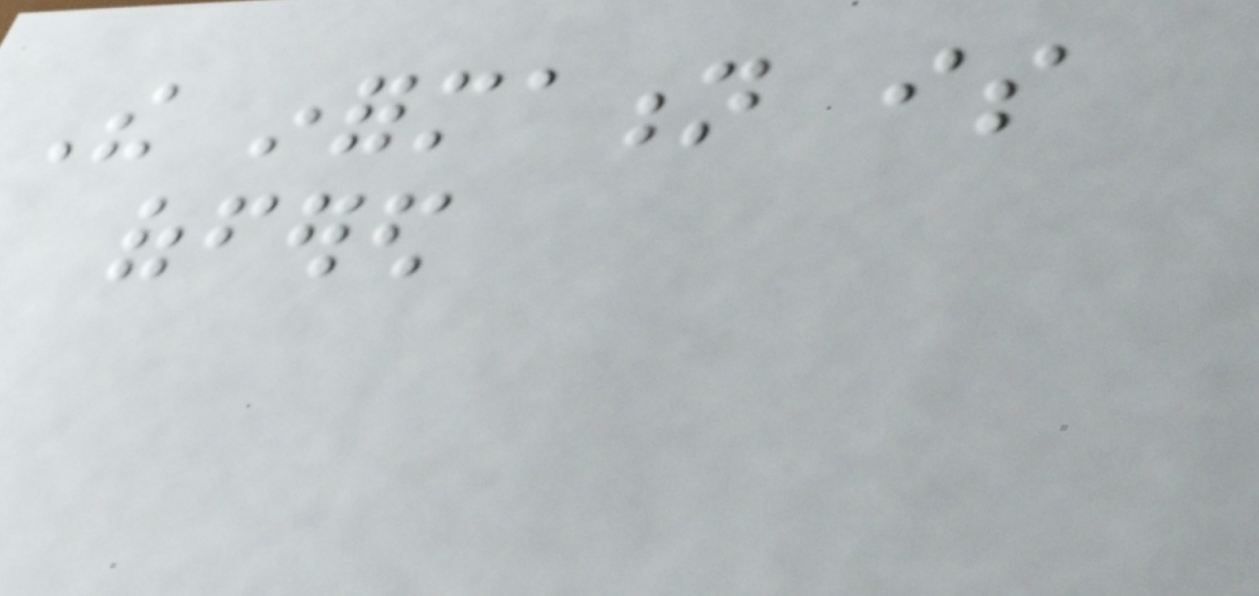The information is
offered
